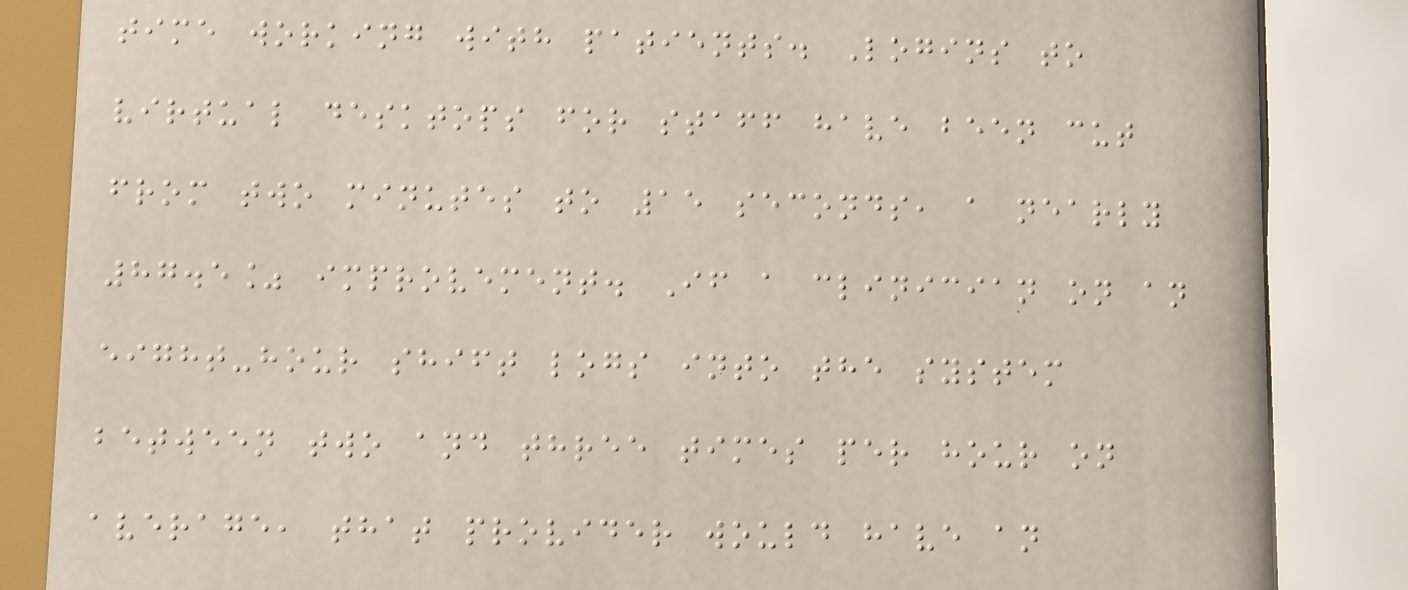time working with patients. Logins to
virtual desktops for staff have been cut
from two minutes to 15 seconds, a nearly
87.5% improvement. If a clinician on an
eight-hour shift logs into the system
between two and three times per hour on
average, that provider would have an
